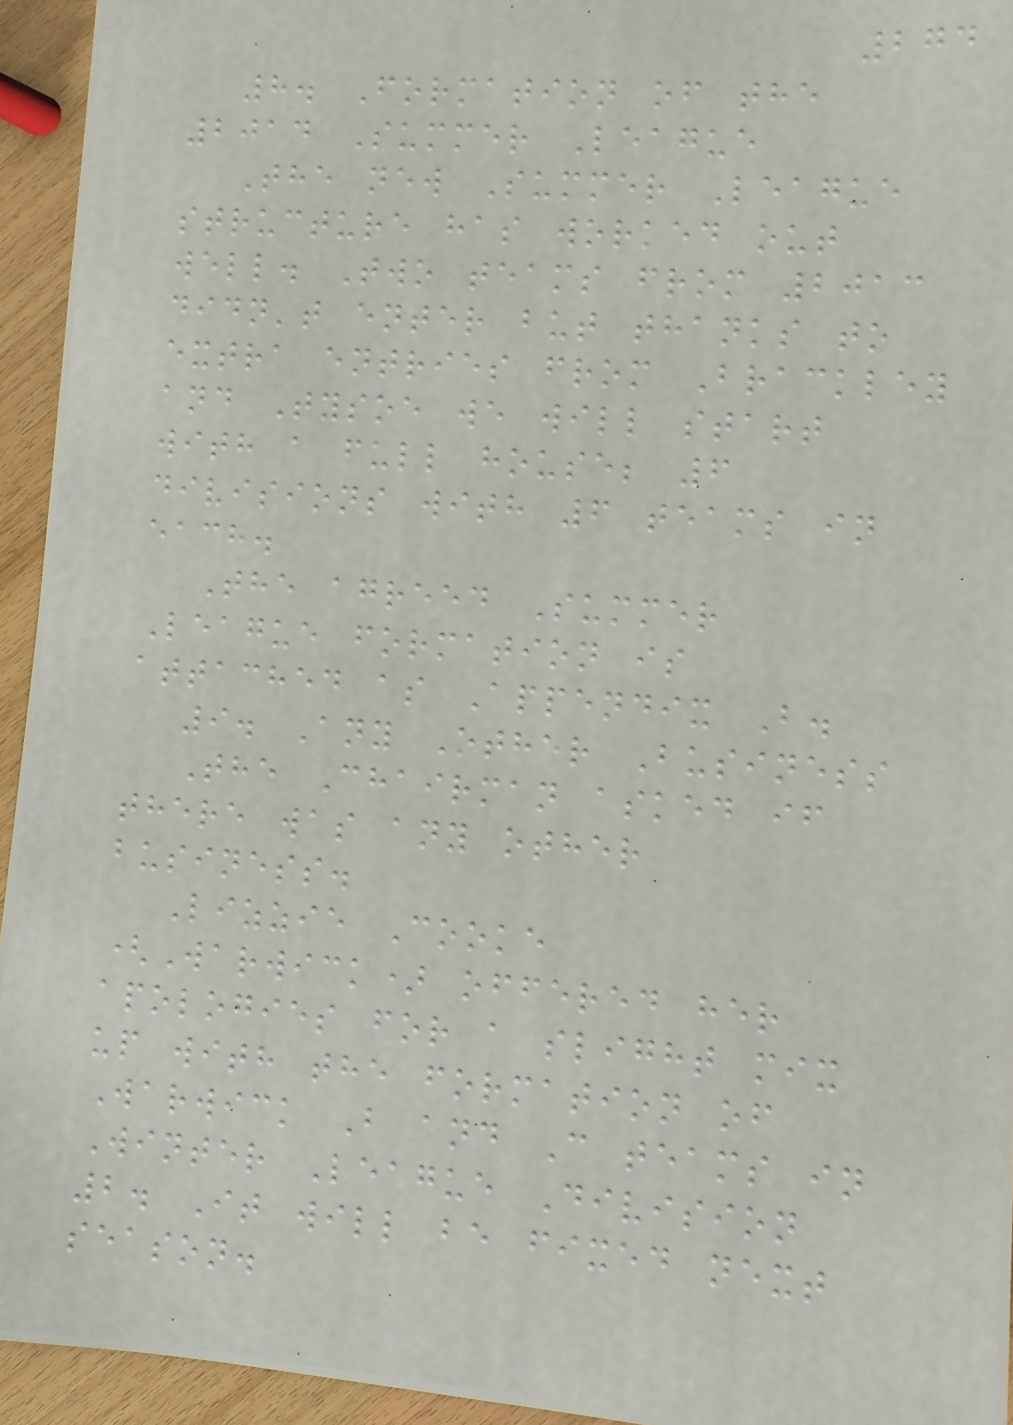274
8. Formation of the
2014 Summer League
The new Summer League
structure has worked out
well. Two teams from 2013
didn't enter but thanks to
extra entries from Brackley
and Tysoe we will start
with a full house; 6
divisions with 6 teams in
each.
The agreed Summer
League formation is
attached as Appendix B.
9. Any Other Business
The Chairman asked if
there was any other
business.
Lizzie Cooke
(Warwick) offered her
apologies for a slight mix
up with the formation of
Warwick B and C teams in
Winter League Division
2. It will be fixed next
season.
